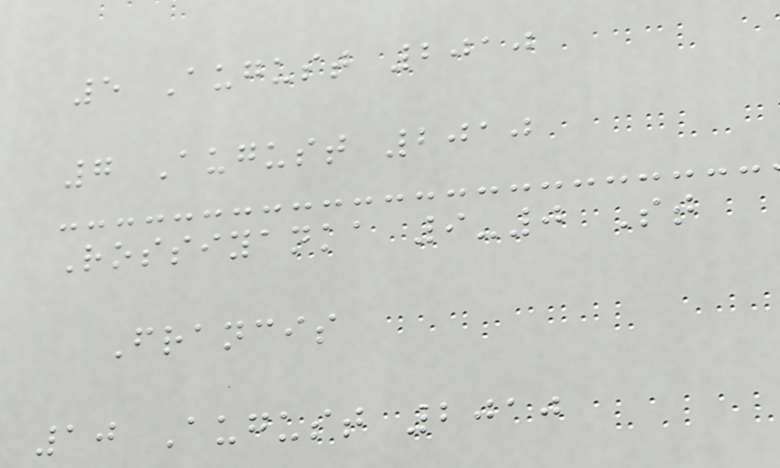5 August 2010
7 August 2010
Rossiyanka 9-0 St
Francis
10 August 2010
